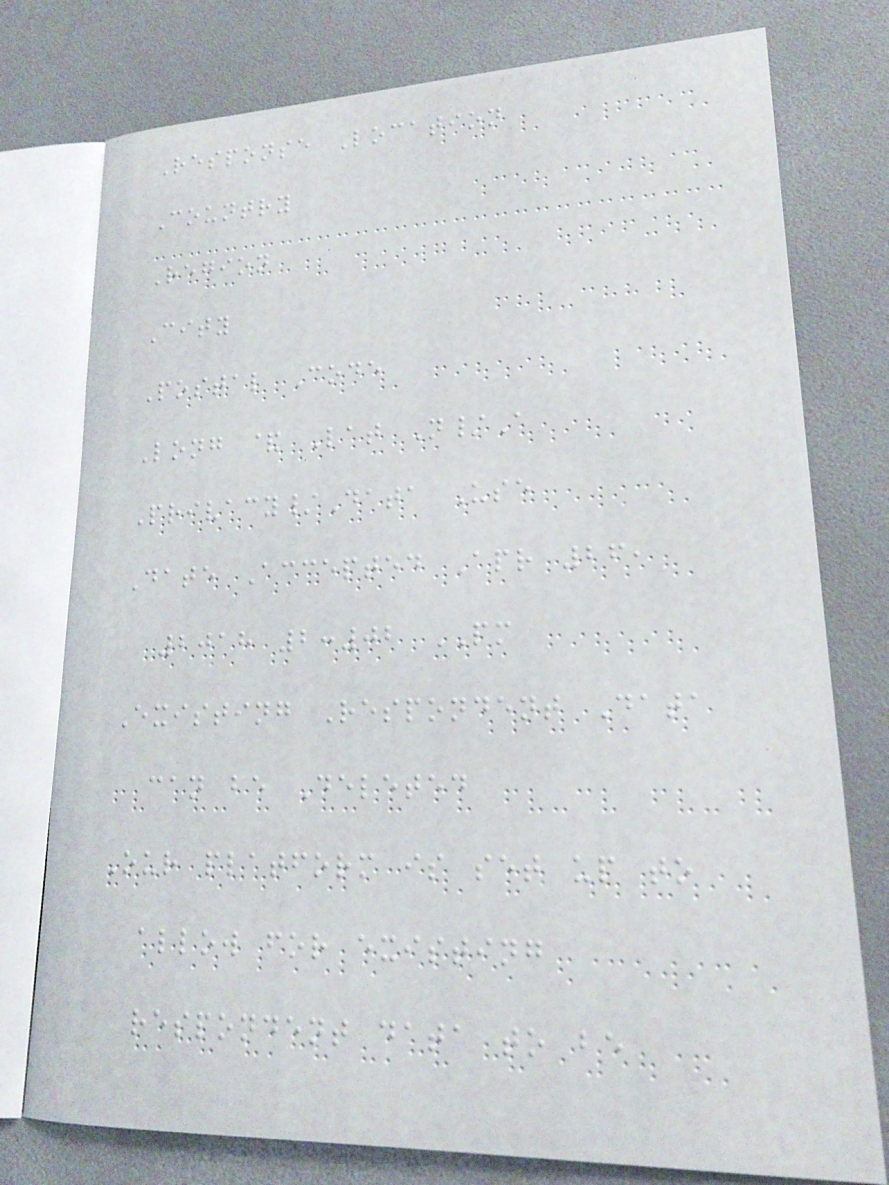Response Location
Country
Region
City
Postal Code
Long & Lat N/A
Privacy/Data Use
Date Accepted Apr 26,
2018 2:02 PM
Existing Respondent Data
can be Deleted
Our platform is set up to
allow for existing
respondent data to be
